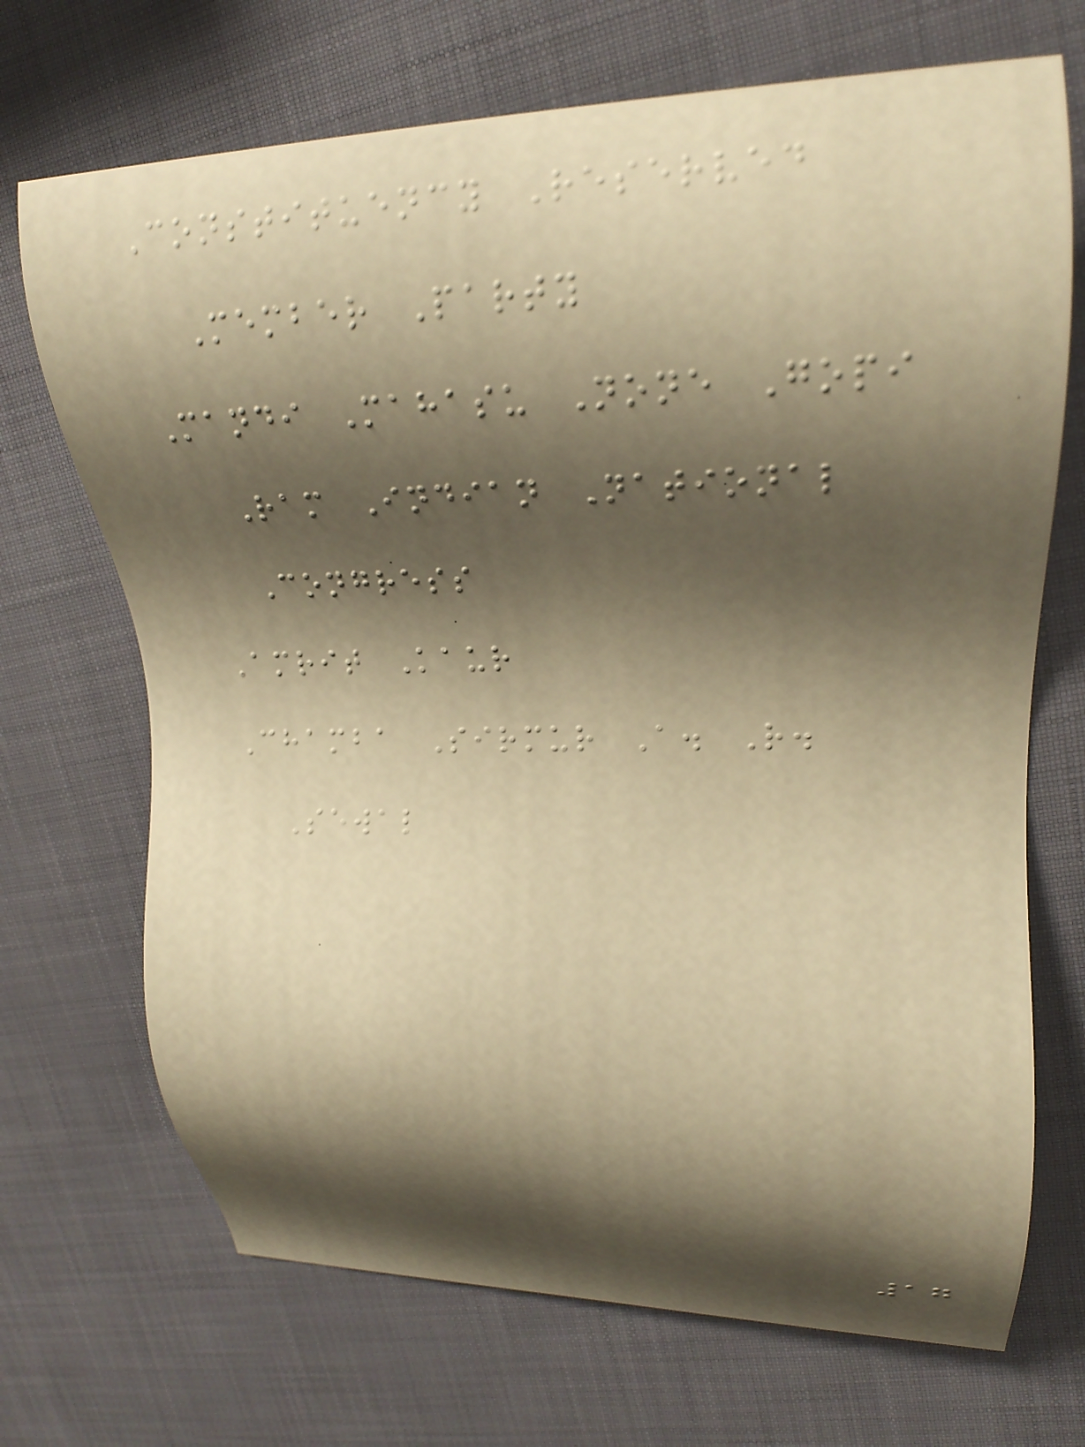Constituency Reserved
Member Party
Mandi Mahasu None Gopi
Ram Indian National
Congress
Amrit Kaur
Chamba Sirmur A. R.
Sewal
17
